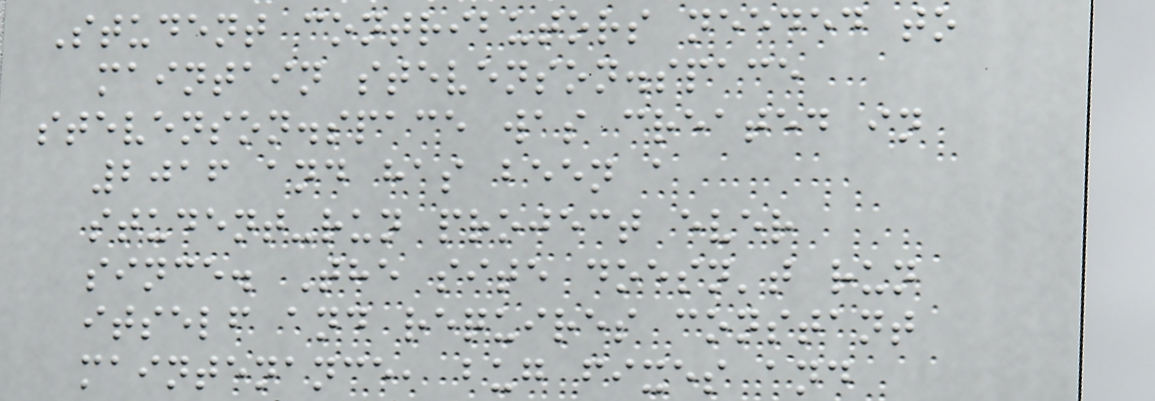Student contributors needed to
maintain stevenson.space
stevenson.space was created in
2016 and has been a
student-run project ever
since. The site doesn't run
itself and requires constant
maintenance, bug fixes and
